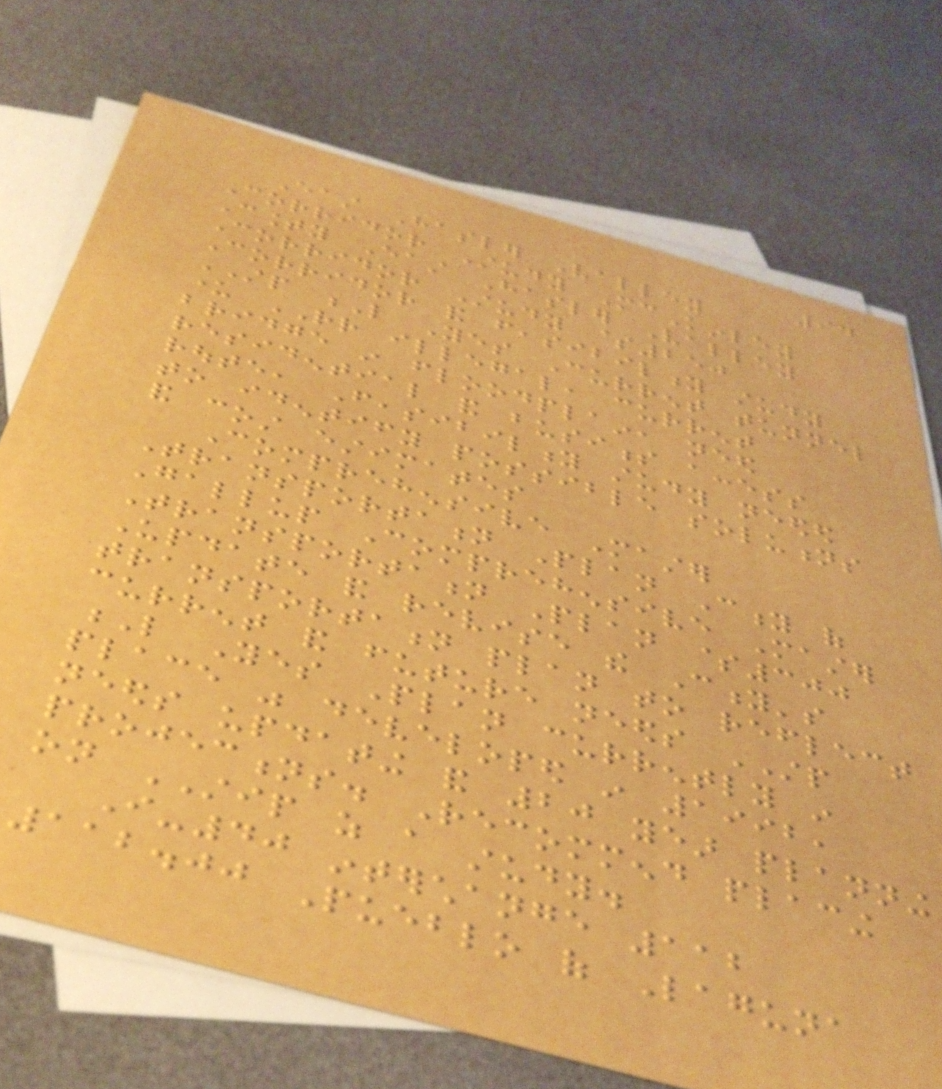94
East Hasler Valley
Corridor Study McKinley
County East Hasler Valley
Corridor Study $250
Corridor and feasibility study
STP L Yes Current tunnel
under RR illegal, current
bridge in floodplain, need
residential and business access
route, Feasibility study needed
to identify possible solutions
and cost estimates
Comprehensive Master
Transportation Plan City of
Gallup Comprehensive Master
Transportation Plan $300
Update and revise the City's
transportation plan to reflect
current and future needs STP
L Yes Plan currently in
place was developed in 1992,
needs updating and 20 year planning
projections. Recommend placing
on STIP as a study.
I-40 interchange 112
112.00 Pueblo of Laguna
